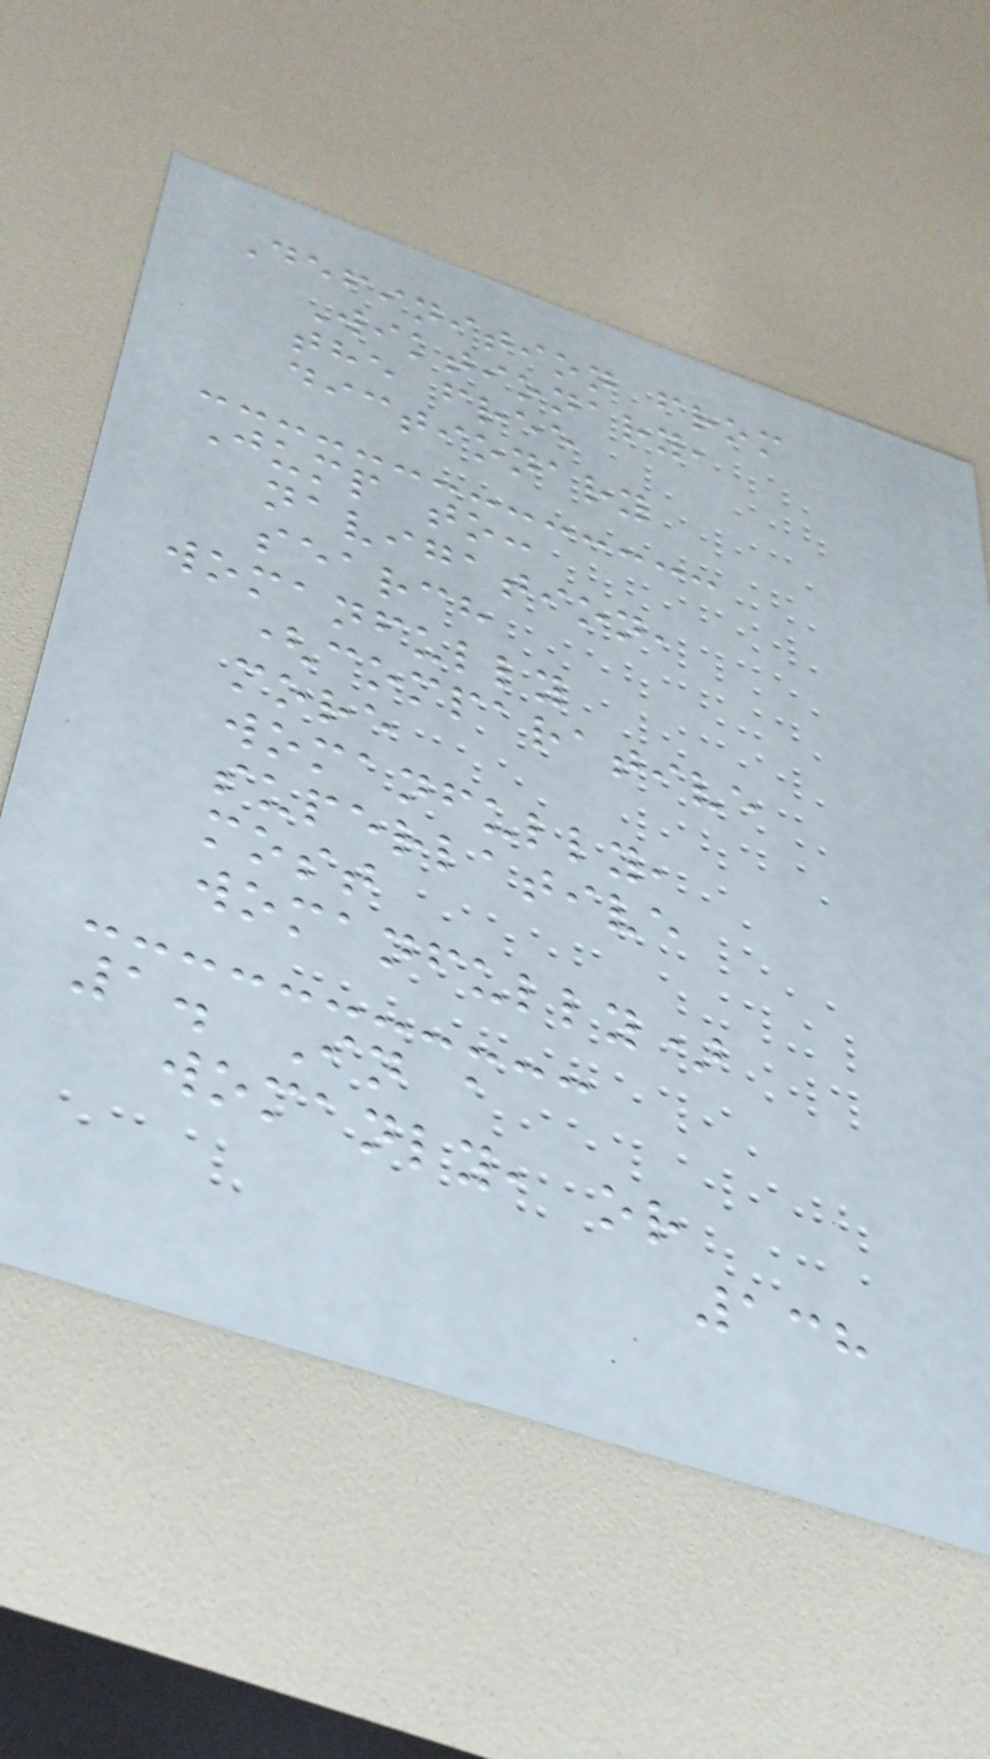Definition from
Wiktionary,
the free
dictionary
Jump to:
navigation,
search
womanfully
(comparative
more
womanfully,
superlative
most
womanfully)
1. In a
womanly, or
138
